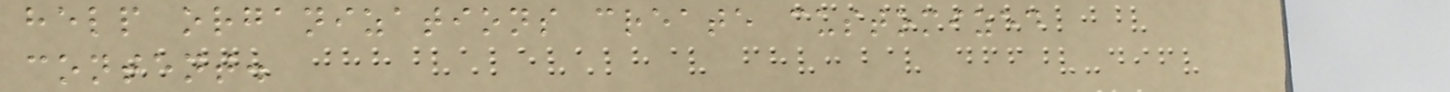help organizations create customized
content.
